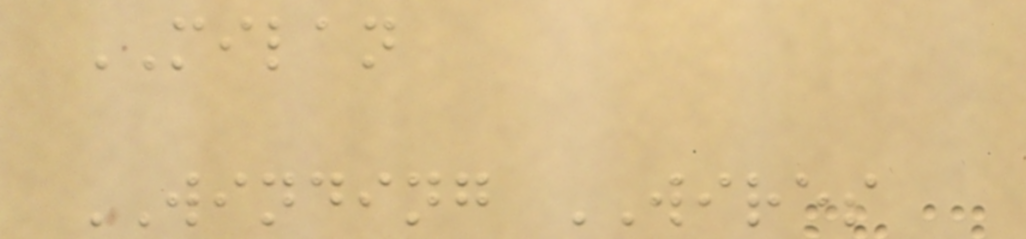MILAN
WINDING WIRES
